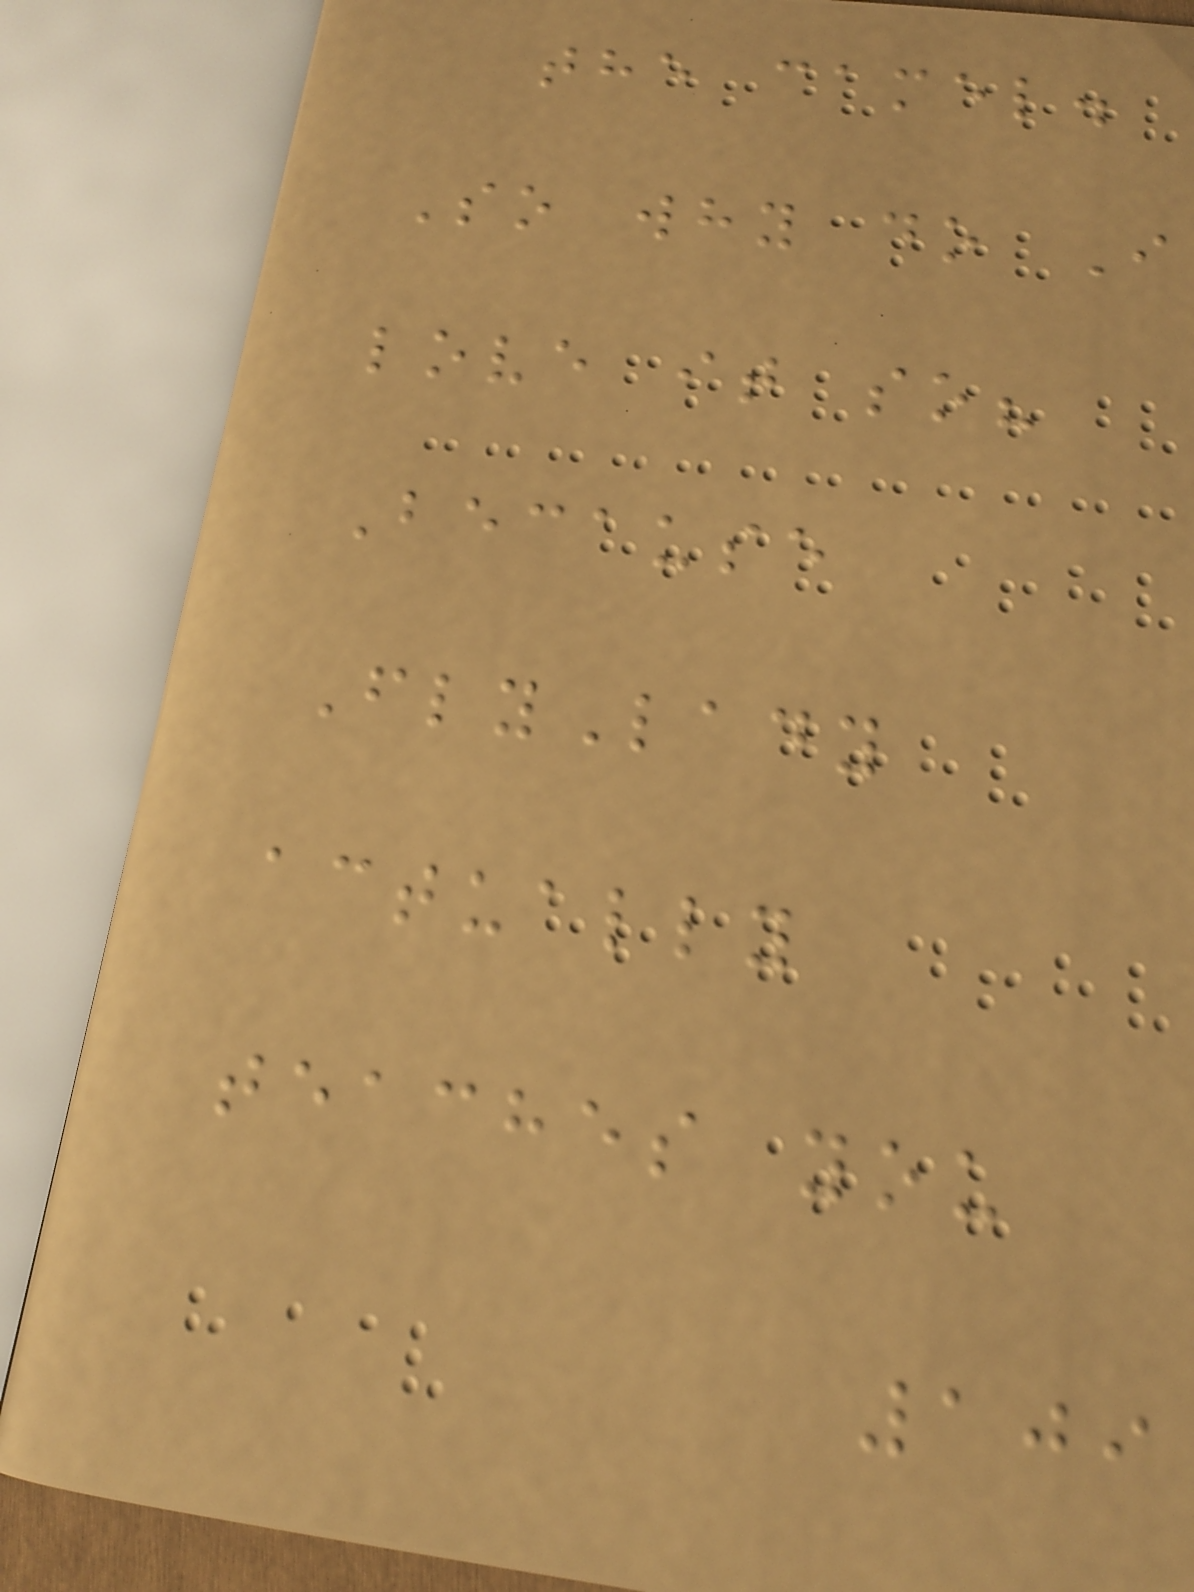the camel.
So why do I
love it so?
Because
FlyLady
actually
teaches you
109
